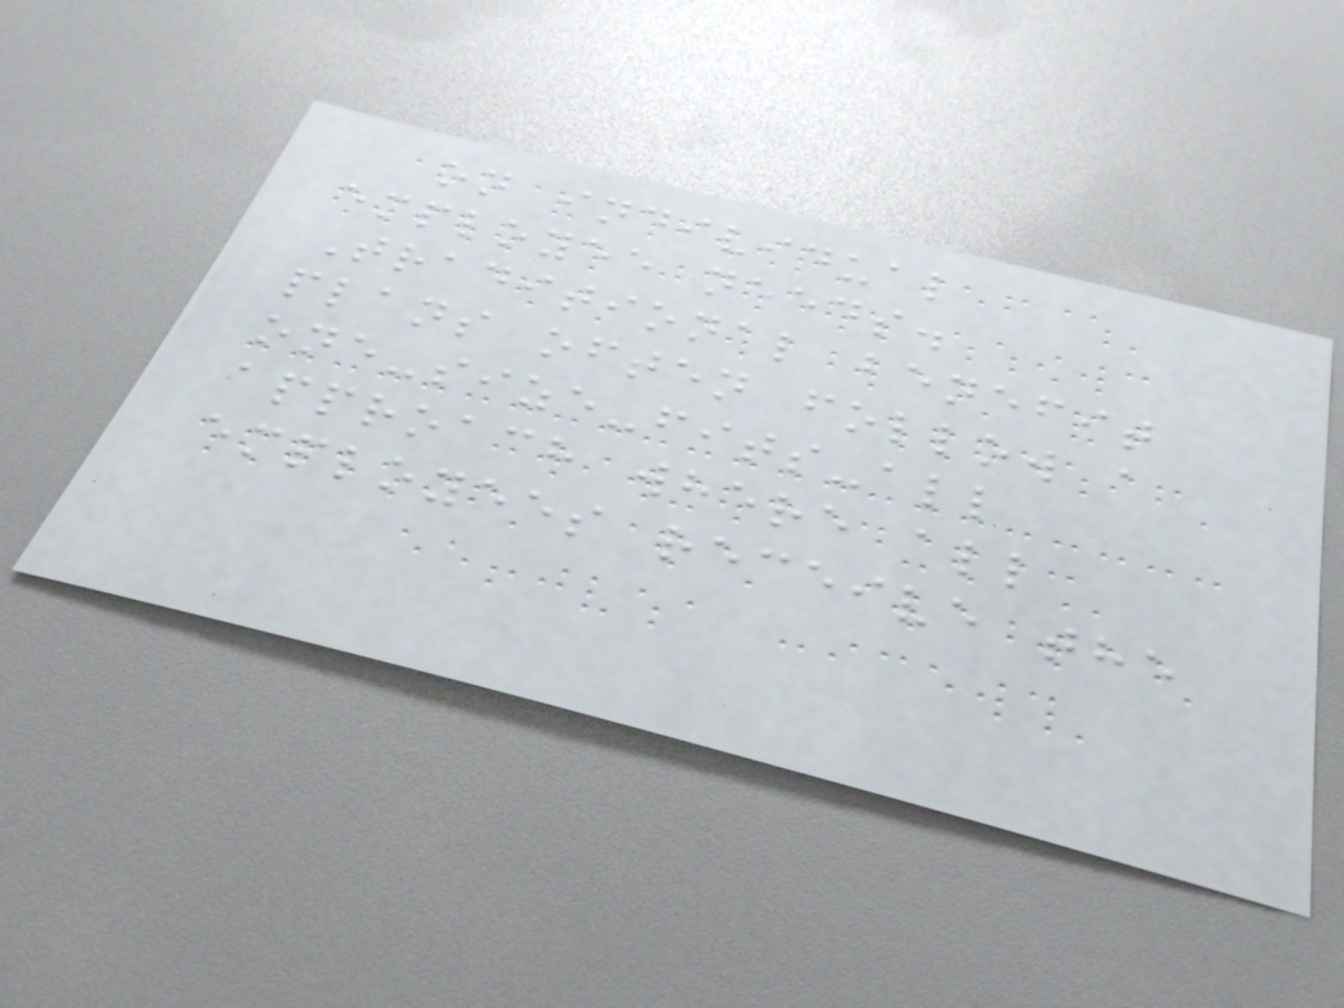on individual
employee needs.
Traditional benefit
plans often follow a
one-size-fits-all
approach where all
employees receive the
